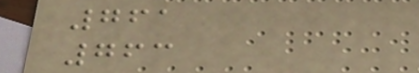761
763
